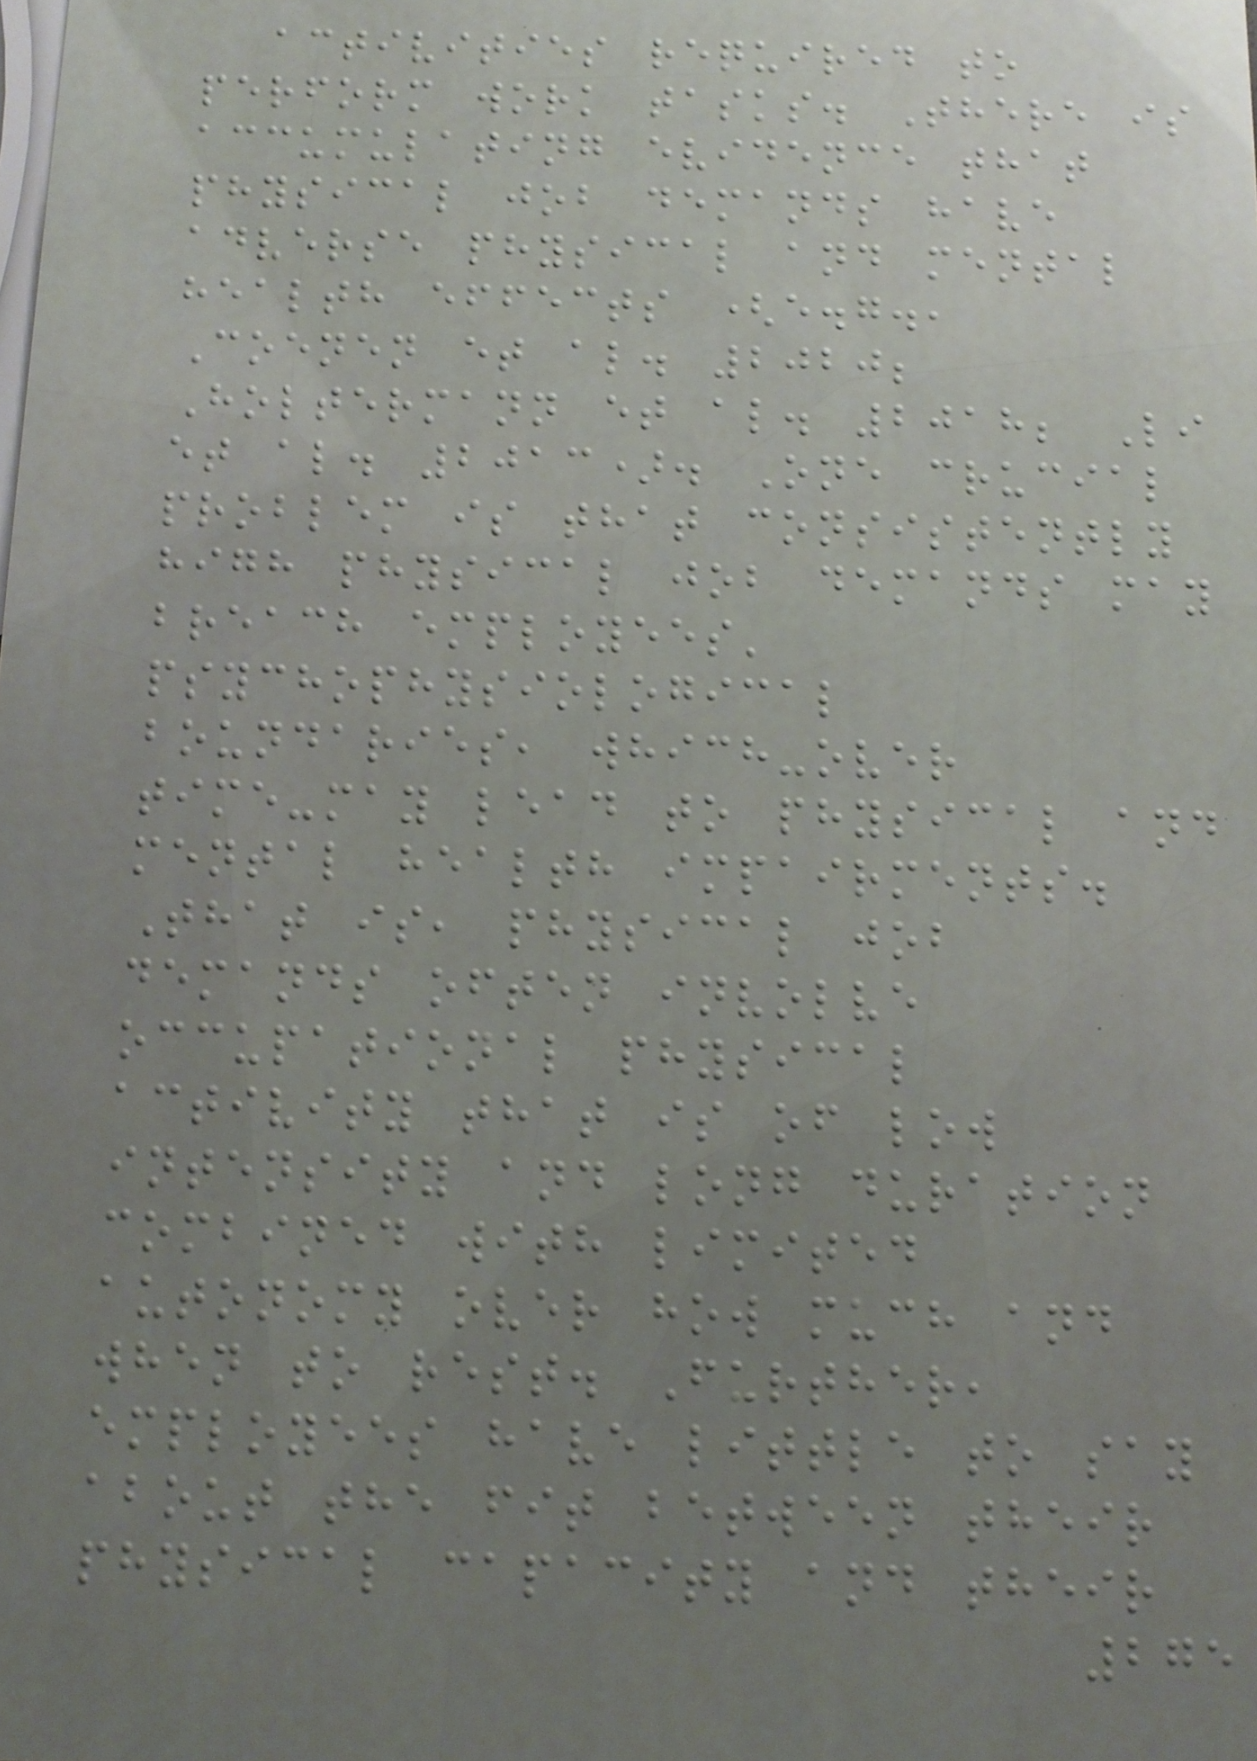activities required to
perform work tasks. There is
accumulating evidence that
physical job demands have
adverse physical and mental
health effects (e.g.,
Coenen et al. 2020;
Holtermann et al. 2018; Li
et al. 2013). One crucial
problem is that consistently
high physical job demands may
breach employees'
psychophysiological
boundaries, which-over
time-may lead to physical and
mental health impairments.
That is, physical job
demands often involve
occupational physical
activity that is of low
intensity and long duration
combined with limited
autonomy over how much and
when to rest. Further,
employees have little to say
about the fit between their
physical capacity and their
275
